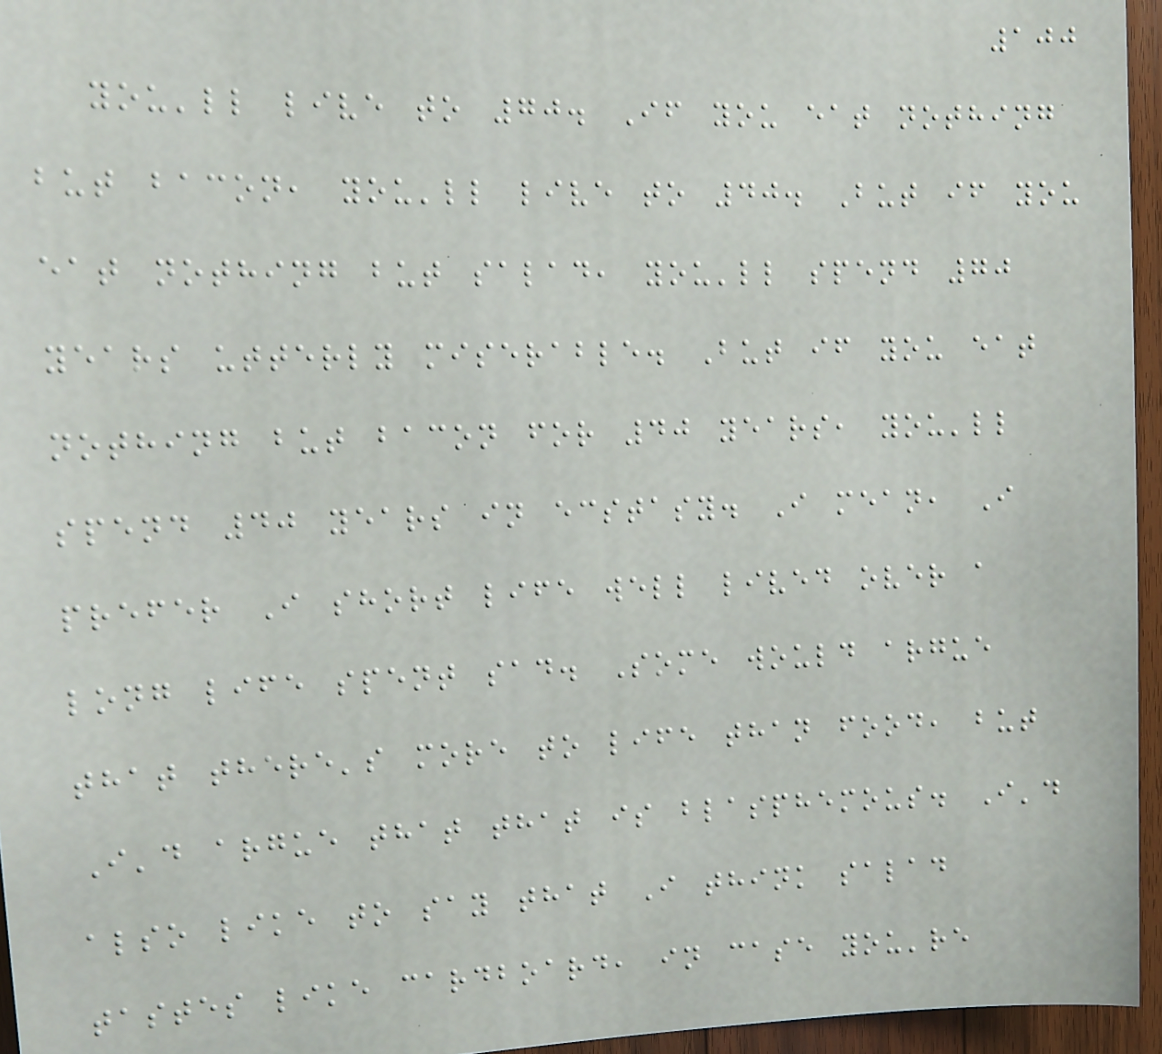100
you'll live to 70. If you eat nothing
but bacon, you'll live to 40. But if you
eat nothing but salad, you'll spend 70
years utterly miserable. But if you eat
nothing but bacon for 40 years, you'll
spend 40 years in ecstasy. I mean, I
prefer I short life well lived over a
long life spent sad. Some would argue
that there's more to life than food, but
I'd argue that that is blasphemous. I'd
also like to say that I think salad
tastes like cardboard, in case you're
